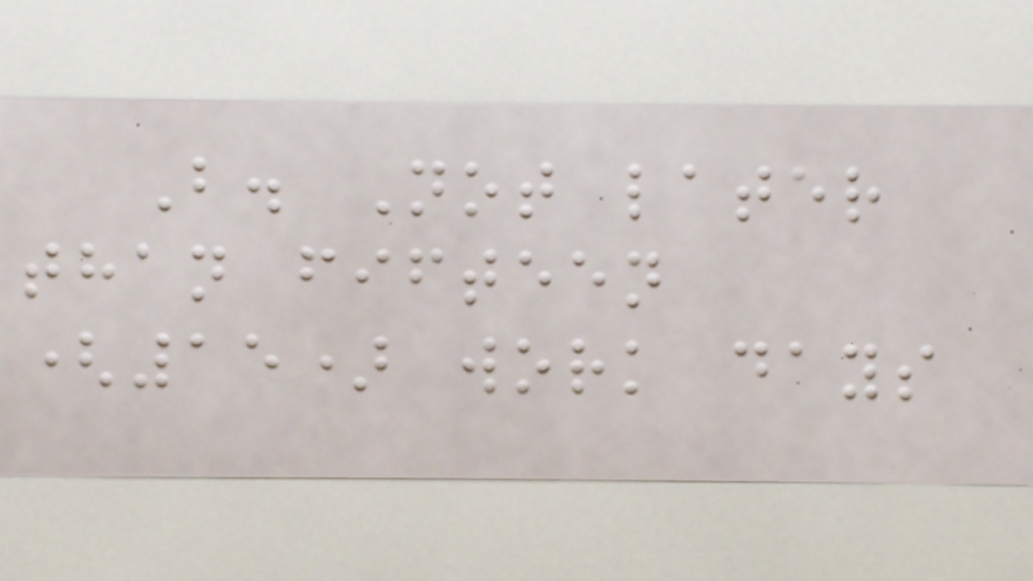B. Not later
than fifteen
(15) work days
